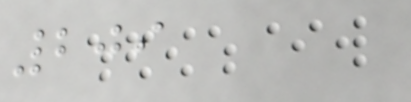209
